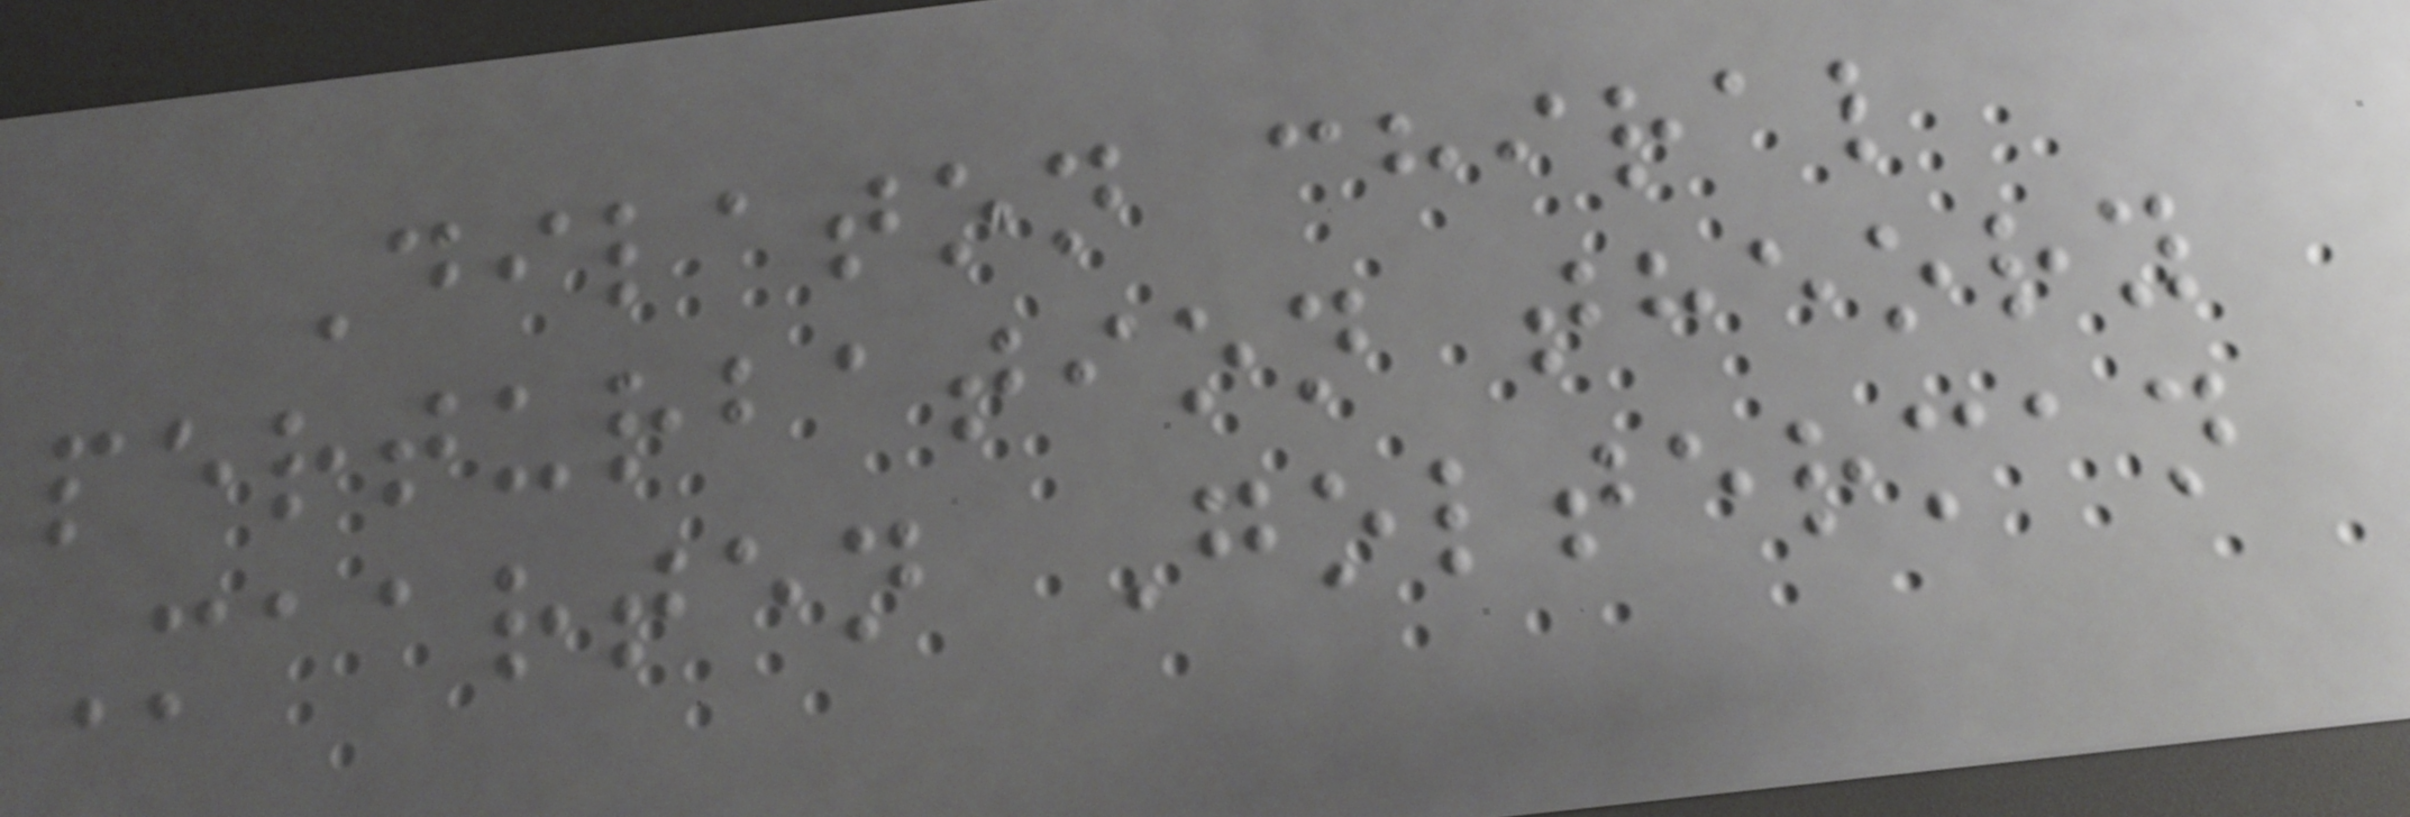Dilaton chiral
perturbation theory
Maarten Golterman
